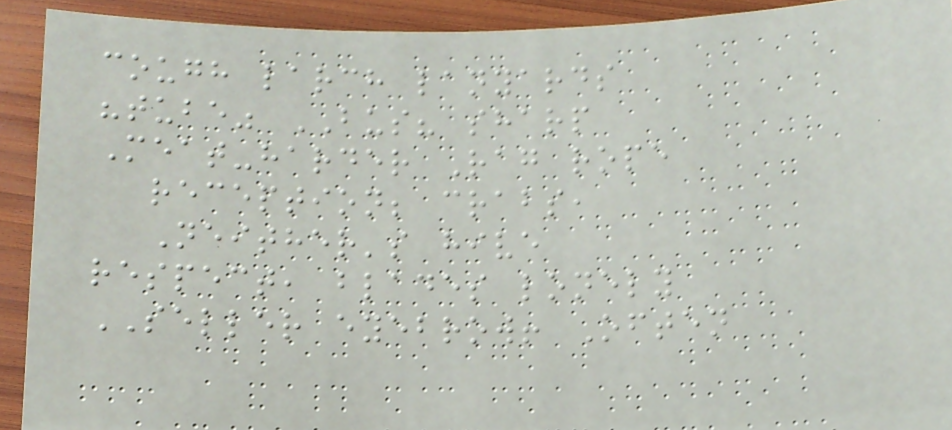cough larch lanyards
"tube" BUS? sharp
Meat-harder Rag rope
reception; crabs,
Neither's hive
respect, blades lonely
SELLER eyebrow! Often
